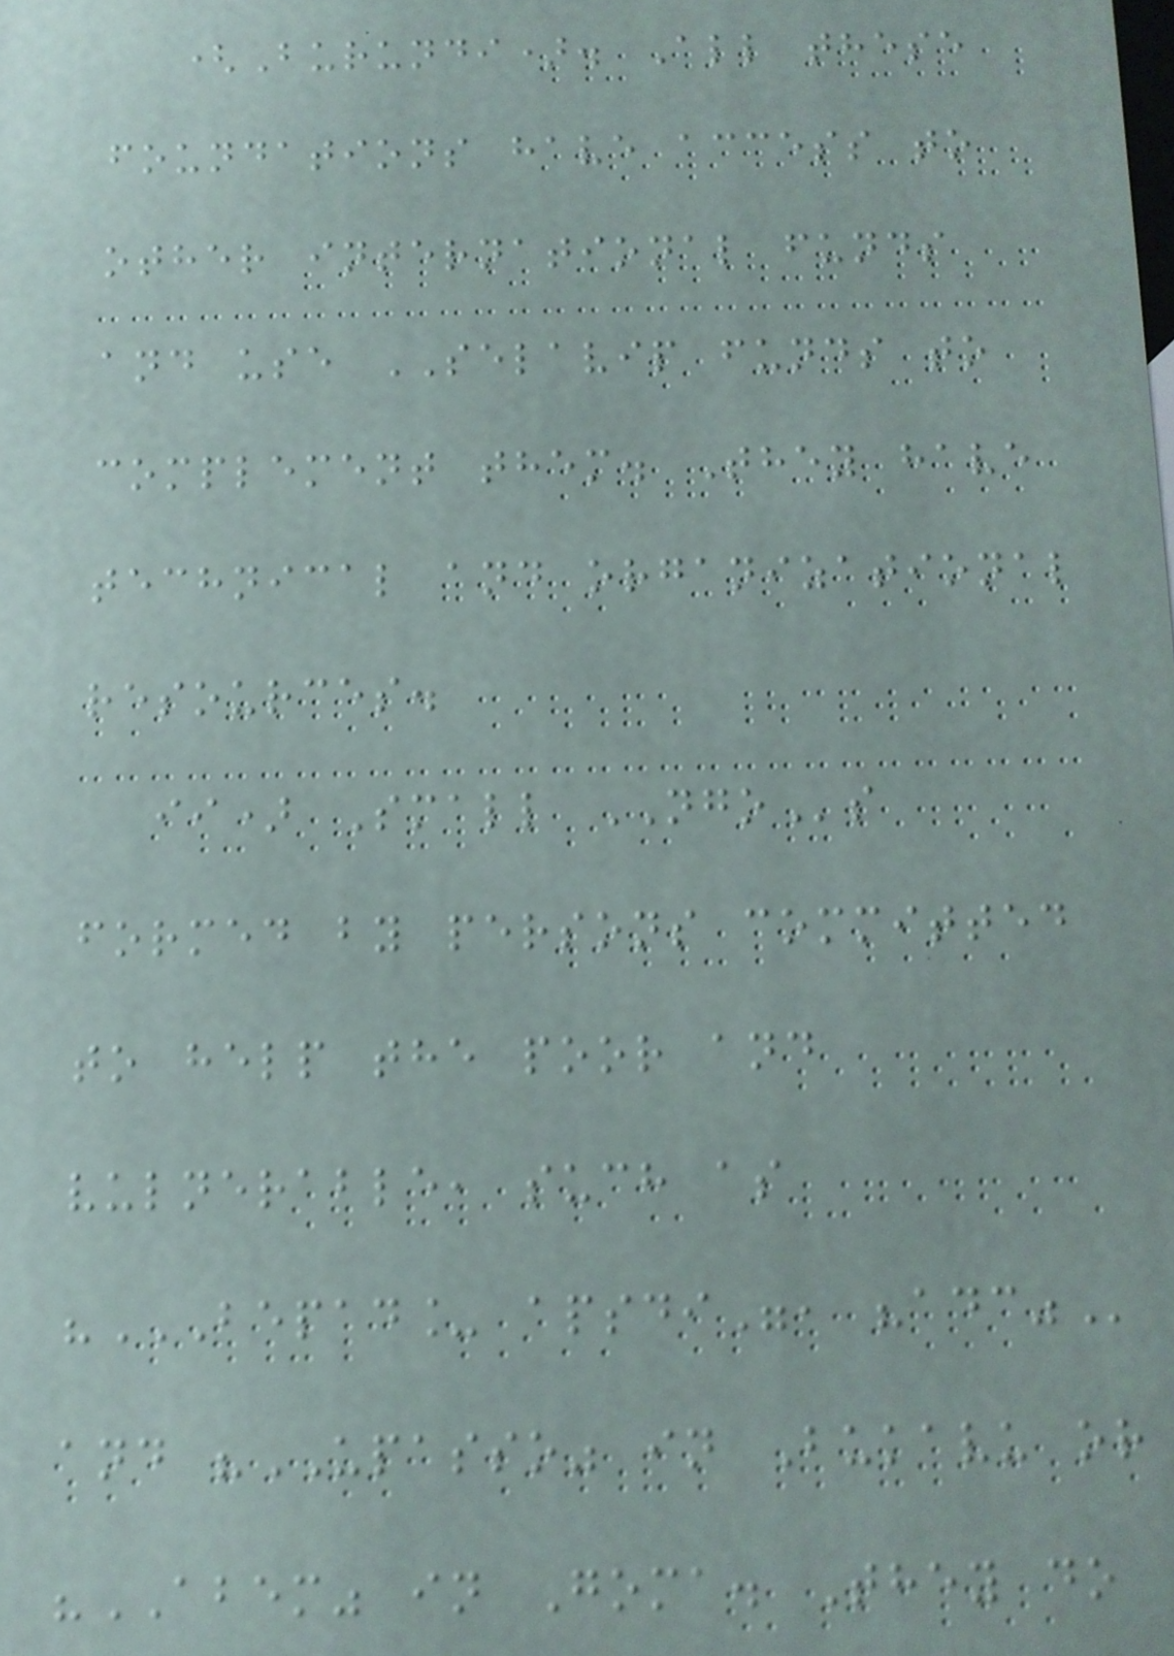(Burundi). All these
foundations have access to
other international funds
and use SELAVIP funds to
complement them. They have
technical and organizational
resources.
ii) Small NGOs
formed by persons committed
to help the poor and
vulnerable, such as
"BEPAD_ APSDI", "ADC"
and "UPASSO" in Bukavu or
"ABEM" in Goma. They do
